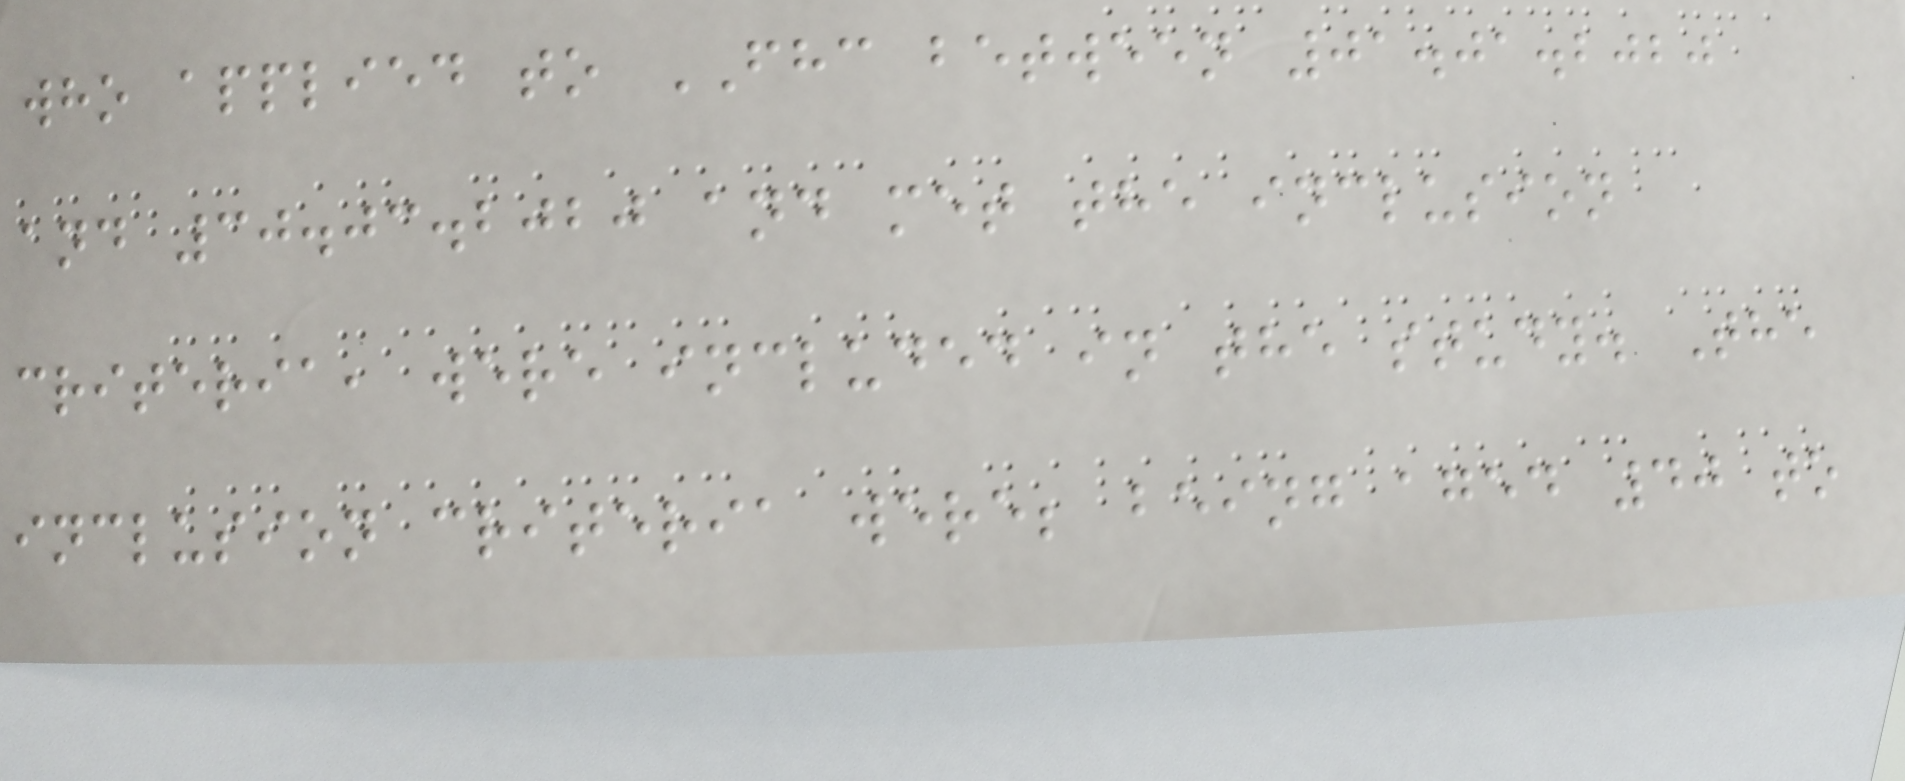who applied to FHC between 01.01.2020
and 30.03.2020 and met the inclusion
criteria, were included in the study. The
inclusion criteria were; being aged 40 to
